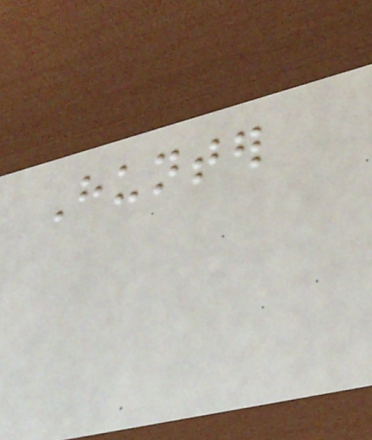Hunter
